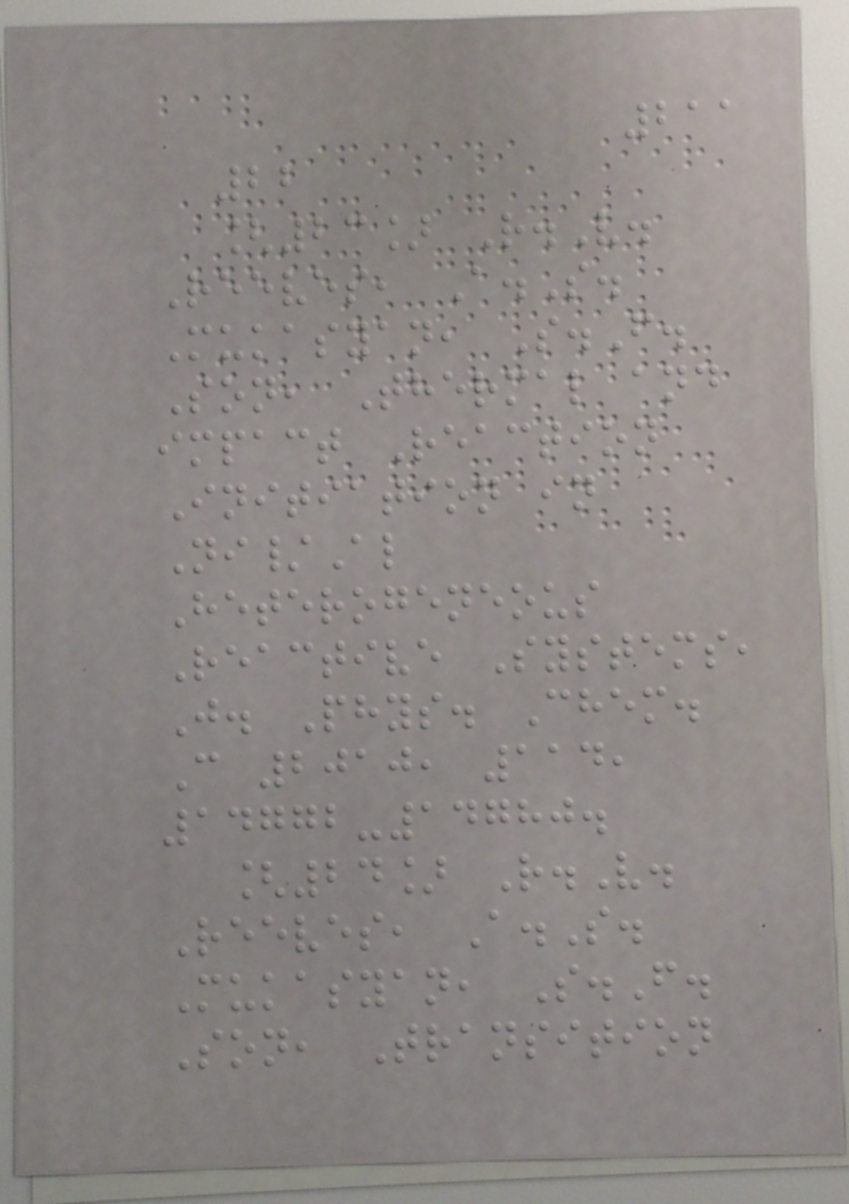211
22
[23] R.V.
Reeves, A.S.
Mukasyan, S.F.
Son, Thermal and
impact Reaction
Initiation in
Ni/Al
Heterogeneous
Reactive Systems,
J. Phys. Chem.
C 2010, 114,
14772-14780.
[24] R.V.
Reeves, A.S.
Mukasyan, S.F.
Son, Transition
